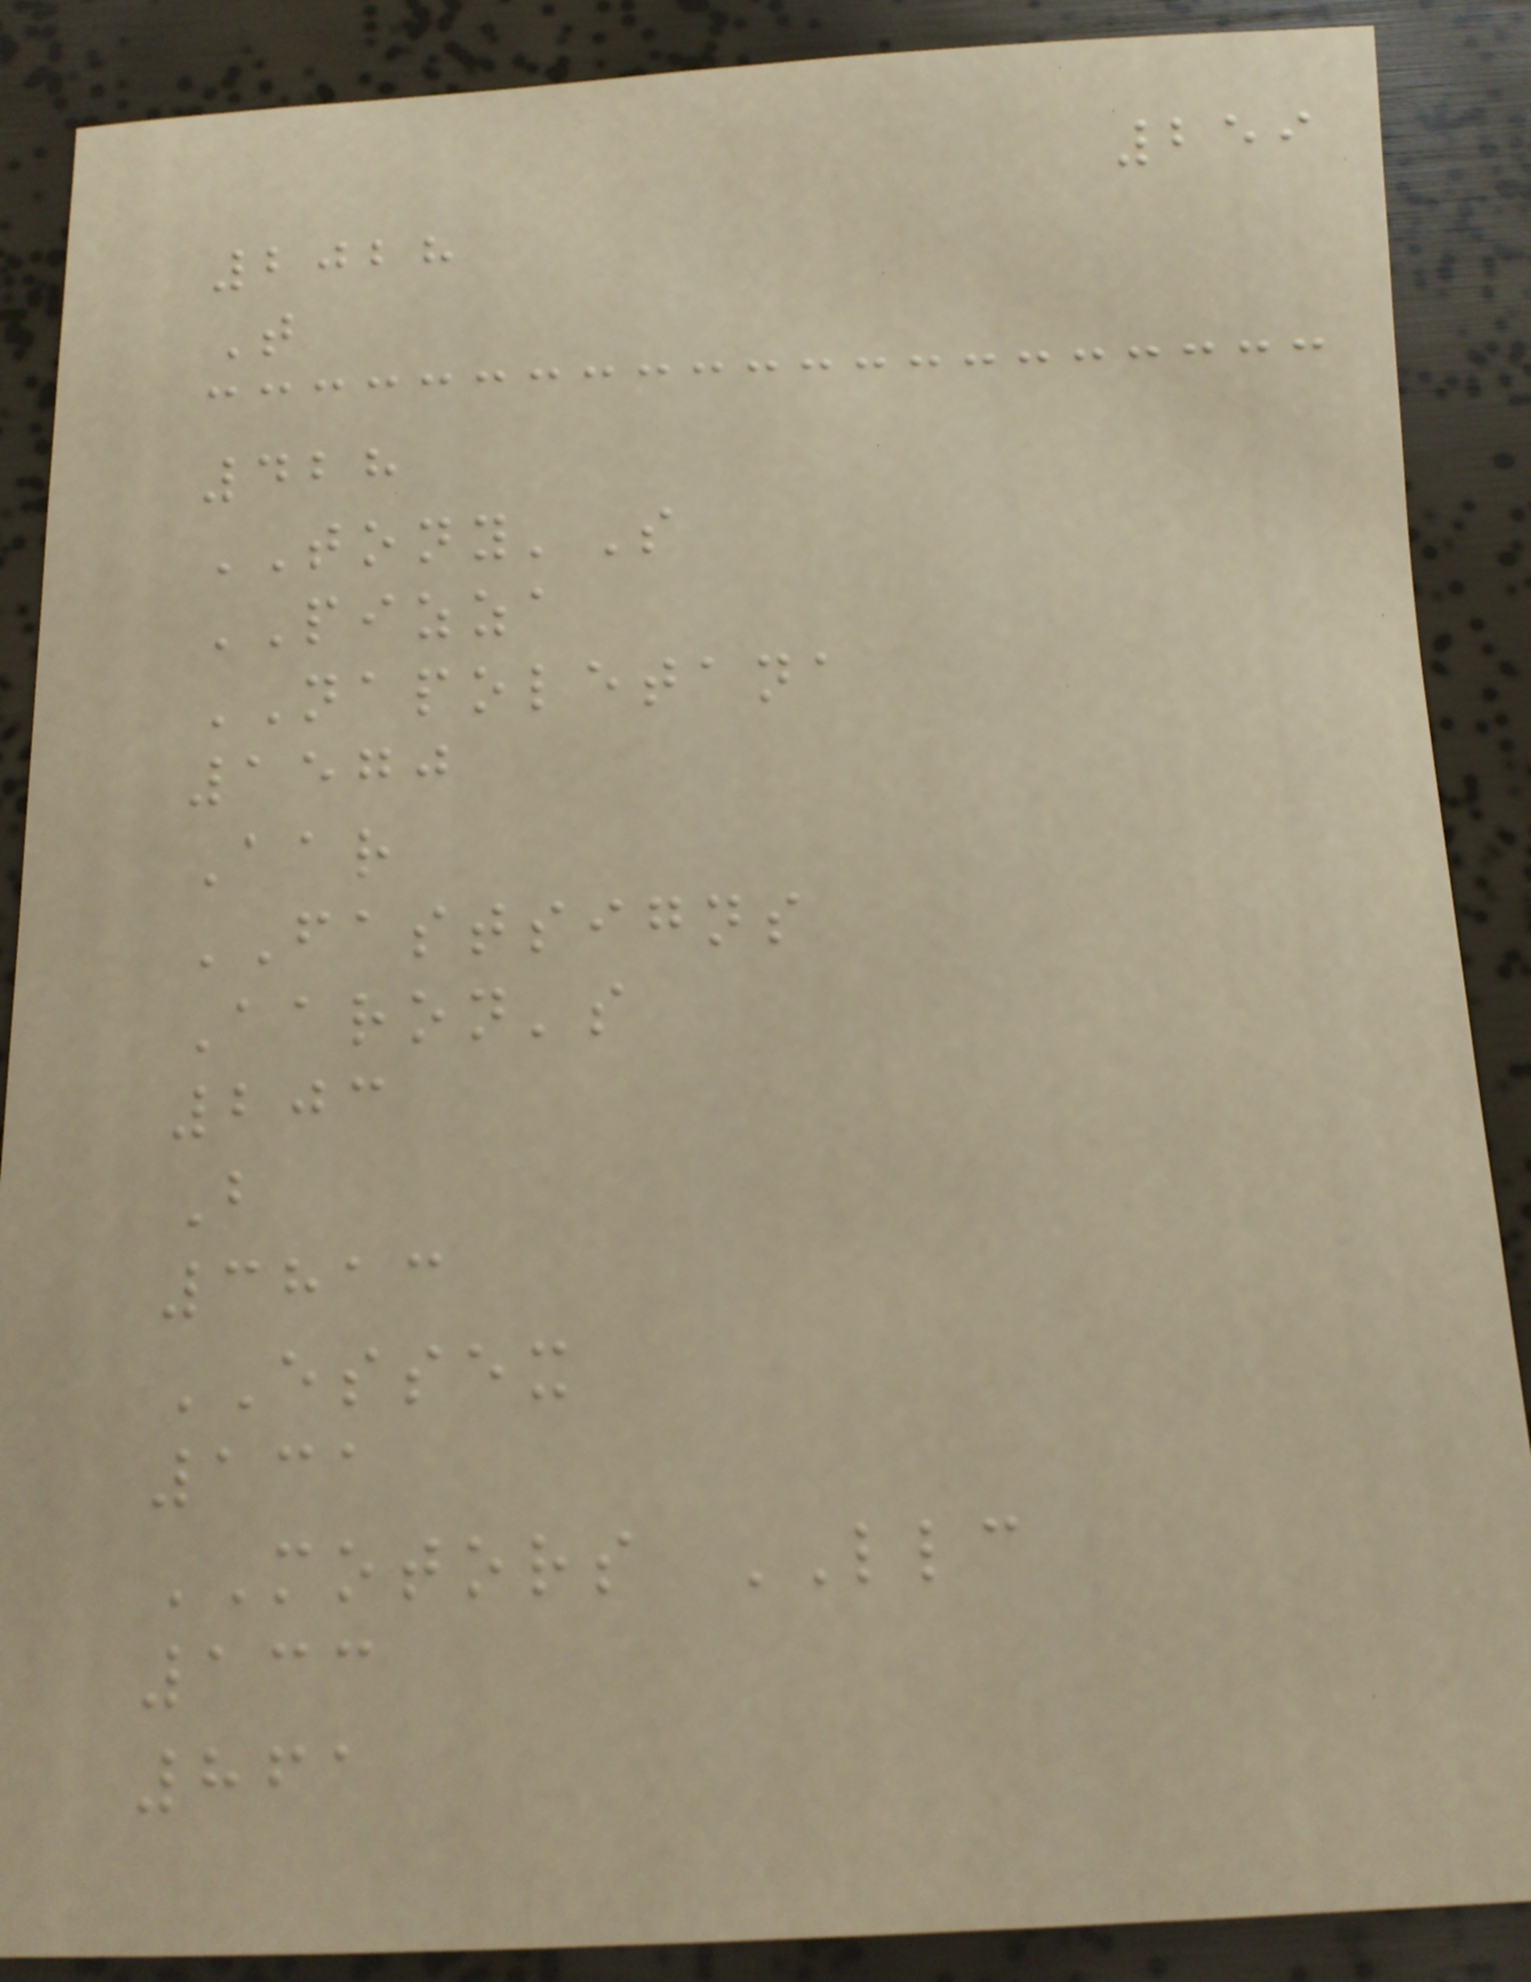259
2028
T
428
TONY'S
PIZZA
NAPOLETANA
1570
Aar
FASTSIGNS
Aaron's
203
B
3813
ESSEX
131
MOTORS LLC
133
861
